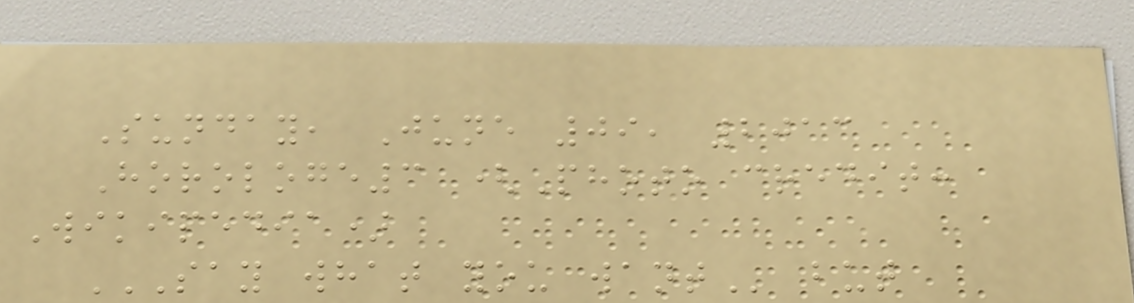Sunday, June 09, 2013
Horologe3 (Photo credit:
Wikipedia)
SAY WHAT YOU WANT but
